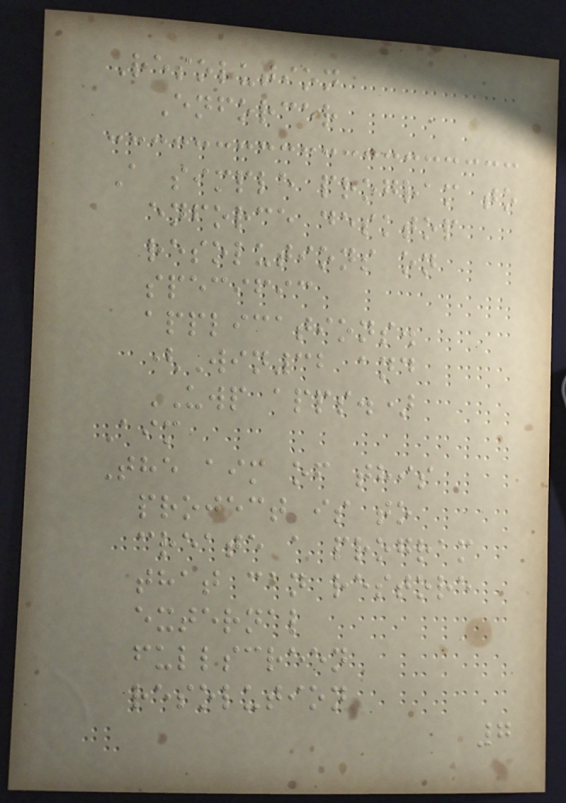Resolution
Enforcer
A simple program to
enforce desktop
resolutions on
specific
applications.
(Win32 and
UWP apps.)
Aim
The aim of this
project is to
create a program
that can restore
external
fullscreen
resolution
7
